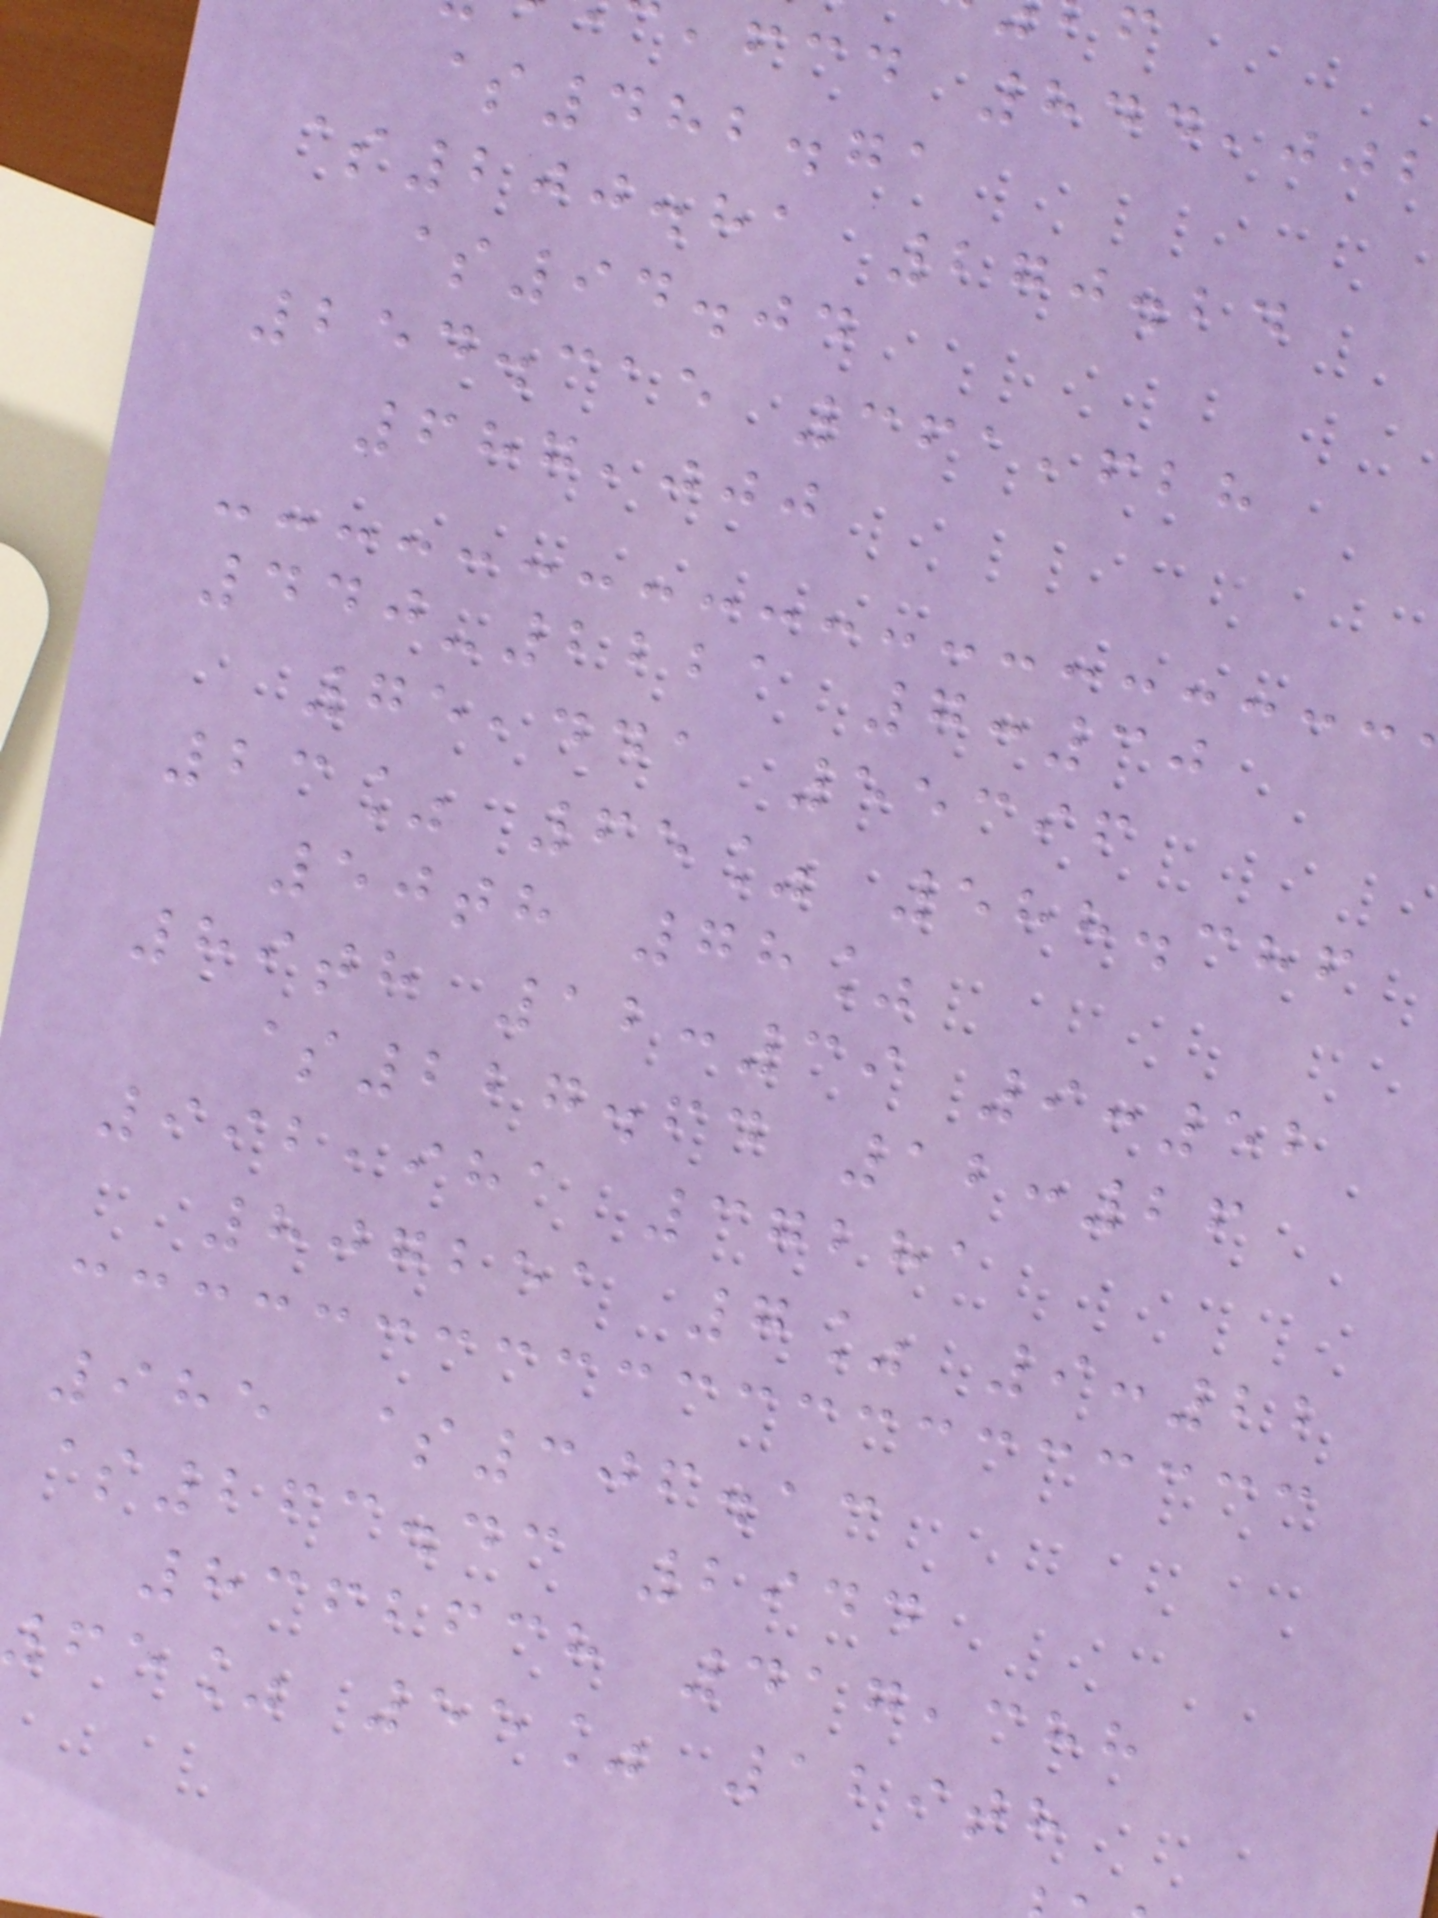,fcd 844,002
$482.71
$200.81 270.24
$94.04
254.315 361,628
687,000
440-2221 7:30
75,441 55396
23% 65% 588.386
50th 78%
89th 12:39 9:52
$227.64 12:26
992,981 37281
807251 7% 9:22
985 $306.13
$263.43 2944
8362638 417,388
fe% 55% 129th
